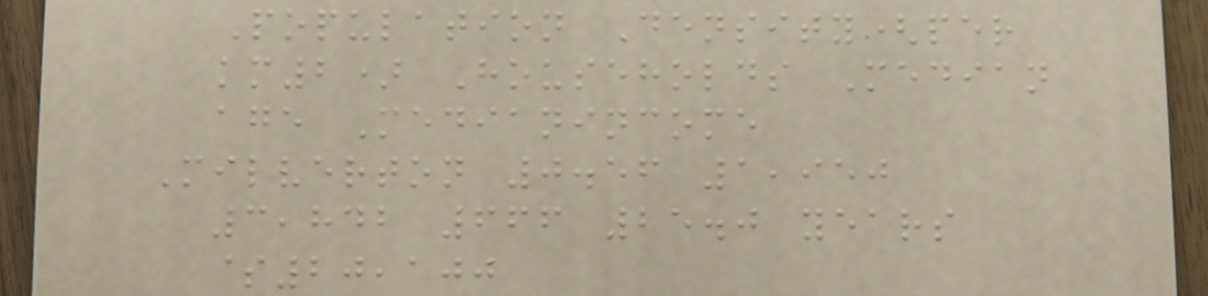Population Density(per
km2) Households Median
age Medianincome
Milverton 0.56 1,950
3,842 666 25.0 years
$20,100
